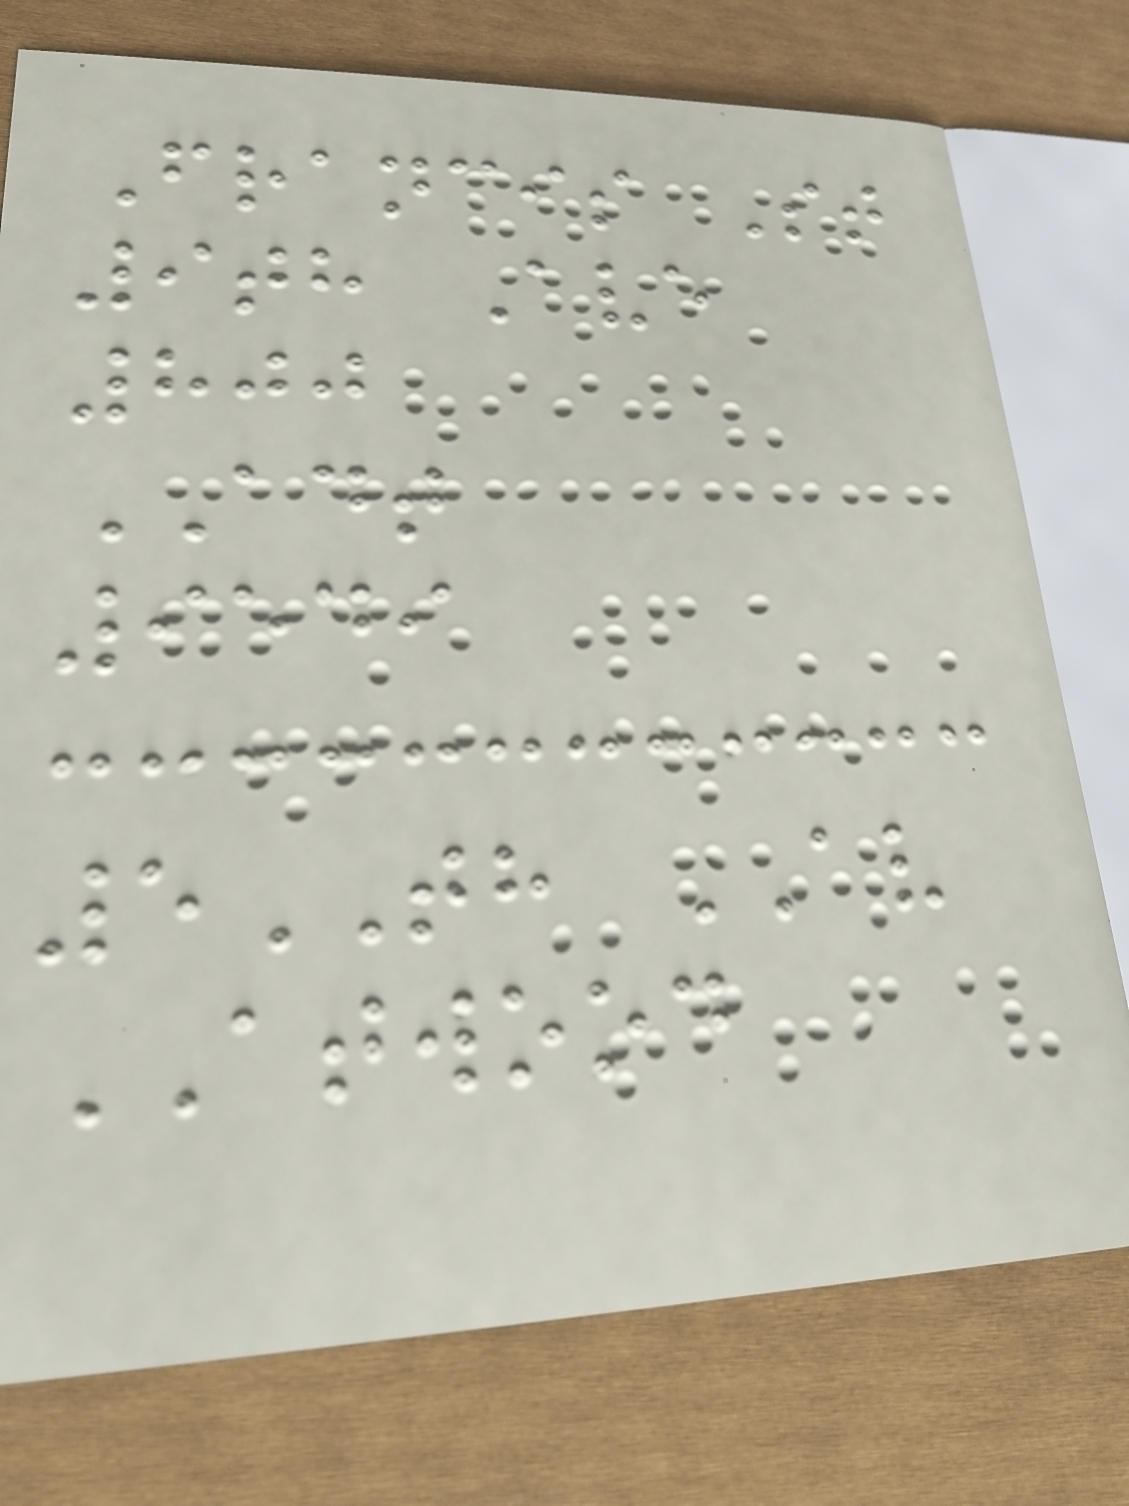Francis St
9th Ave
800
ADT
9549
5TH AV
ATWOOD
